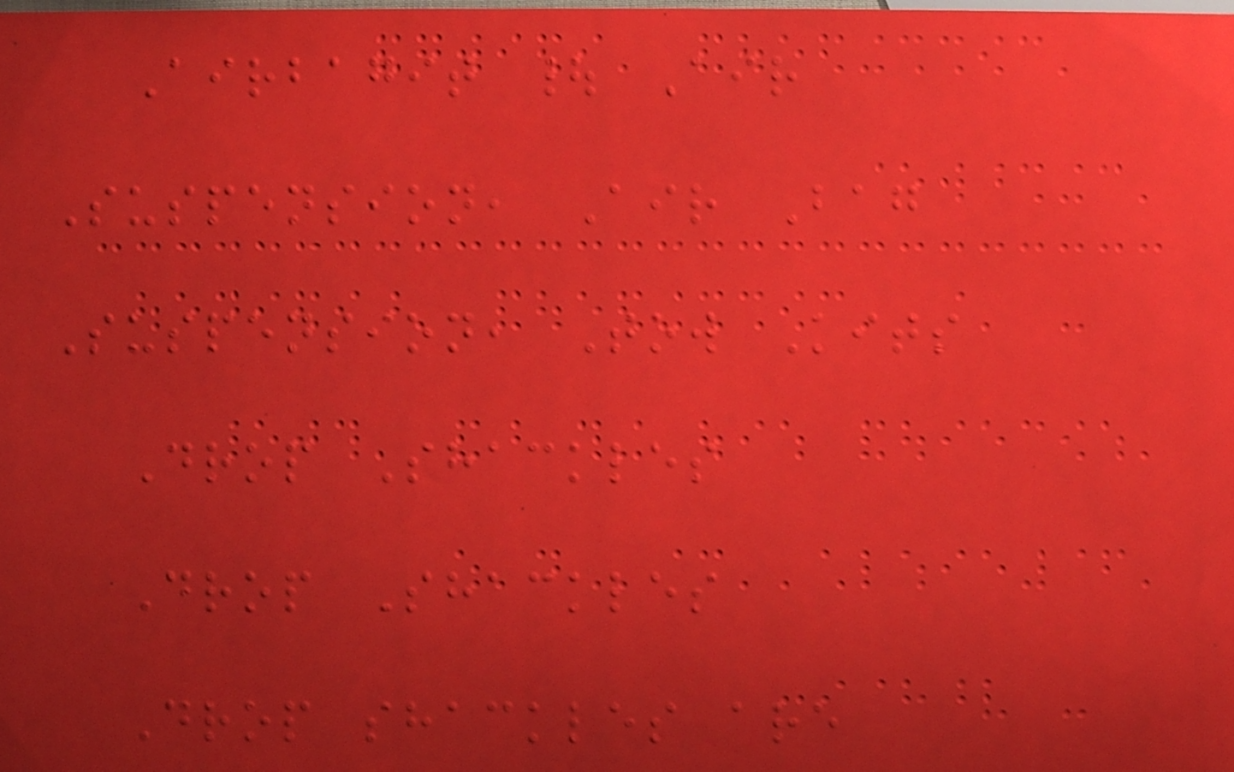Airbagit | Air
Suspension, Air Bag
Suspension, Tow Kits
Drop Shackles
Drop Shackles
Drop shackles are
